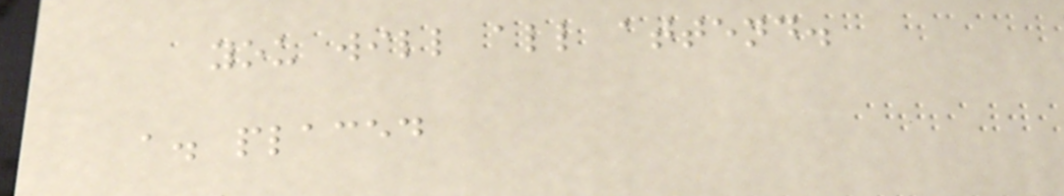you will all attend.
a. placed
